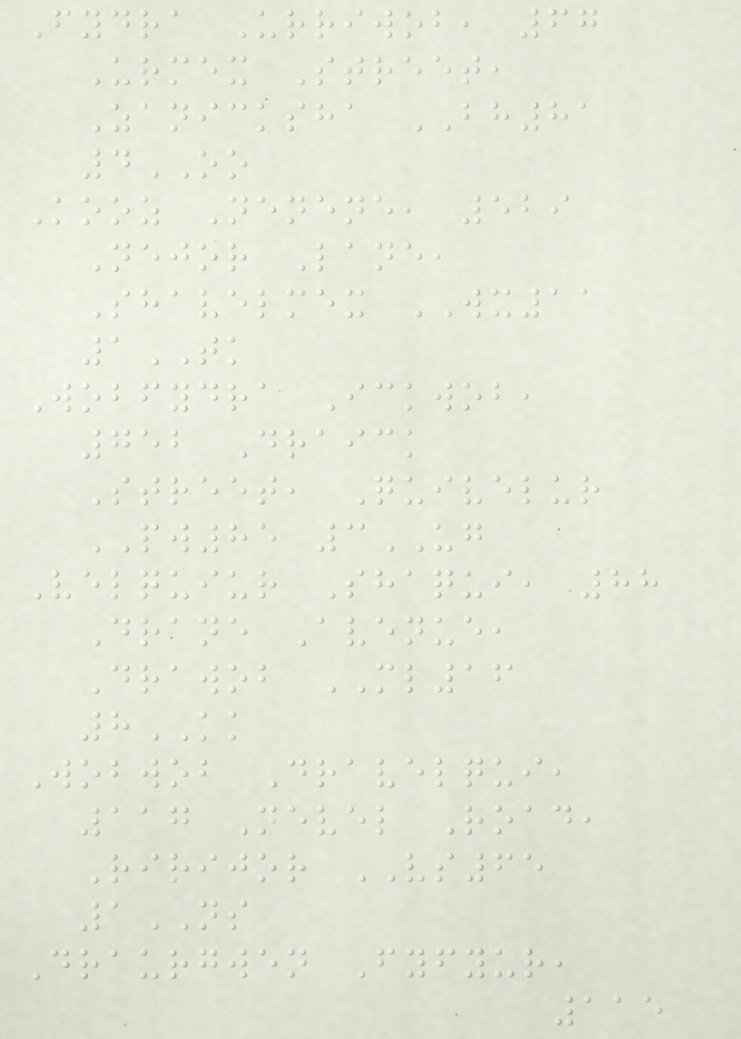Fydra Urriwob, 67
Urmex Street,
Zanicksha BH81
4OO
Kooz Nenene, 529
Nejor Lane,
Shavelmex WX11
1TK
Wobfydra Ickwob,
752 Draick
Street, Quivelur
PW85 3UG
Velquiur Shaqui, 88
Drane Avenue,
Drawob ML16
8KK
Wobwob Dravelqui,
117 Nevel Road,
Ririjor VS65
1NS
Draurgwen Fyfyur,
115
